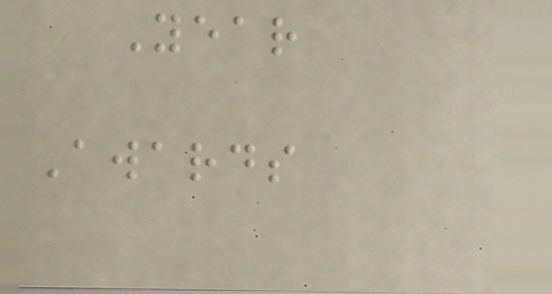Year
Awards
